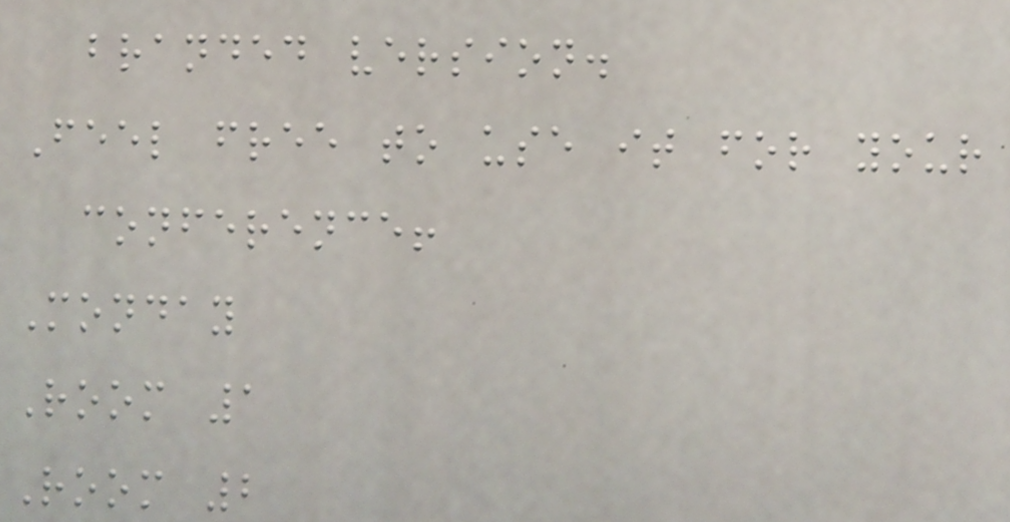branded version.
Feel free to use it for your
conference!
Monday
Room 1
Room 2
